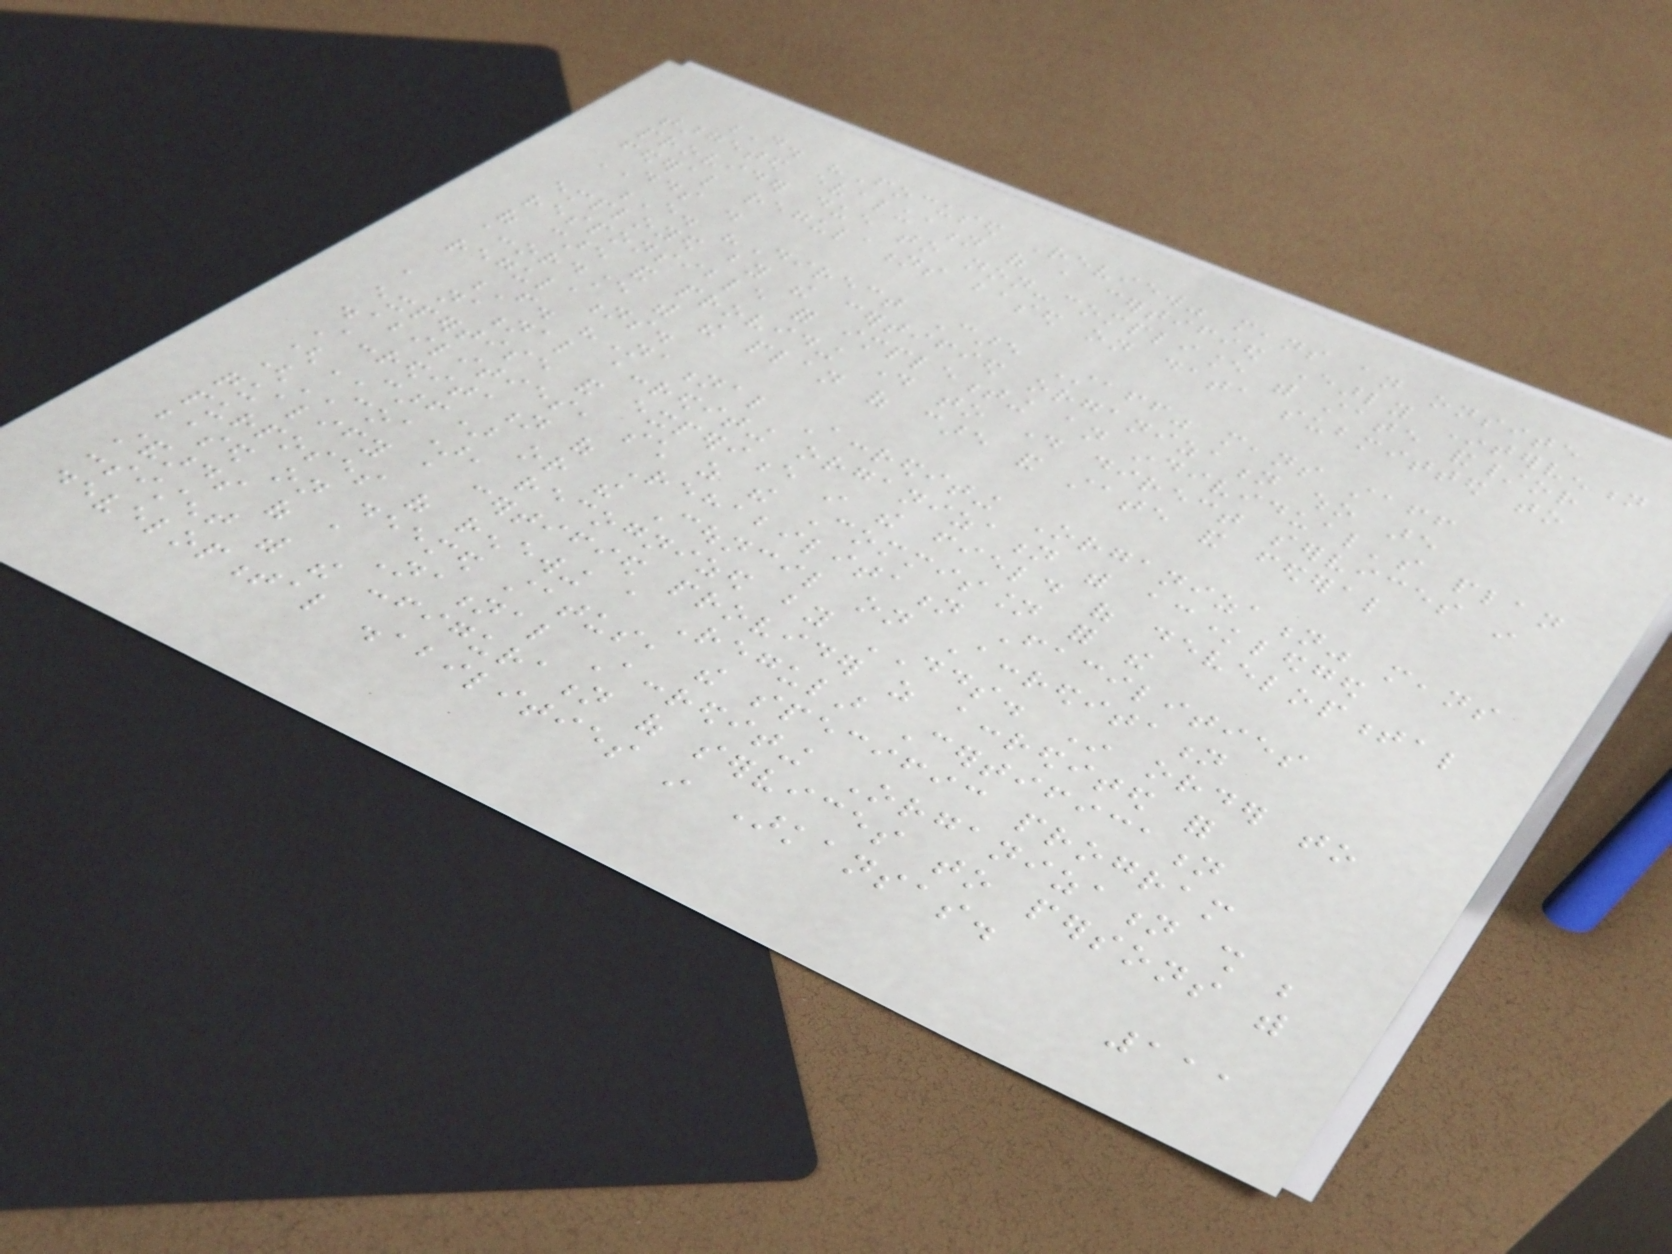D. "Focused Review" means an onsite
targeted evaluation of a certified Early Intervention
provider due to non-compliance with state and/or
federal regulations based on data submitted to
DDS .
E. "Direct Care Staff" means staff
employed by the certified organization who are
responsible for implementing an individual's plan
of care and providing day to day direct services in
accordance with the plan of care and state and federal
regulations.
F. "National Accrediting Organization" means
a national accrediting organization with acknowledged
expertise and experience in the field of developmental
disabilities, such as the Commission for the
Accreditation of Rehabilitation Facilities
(CARF) or the Council on Accreditation
(COA), recognized by DDS. In order to
qualify a certified provider as accredited for
purposes of renewing a Regular Certification
based on deemed status, the specific program
standards of a National Accrediting Organization shall be
consistent with the configuration of services to persons with
developmental disabilities in Arkansas.
111
